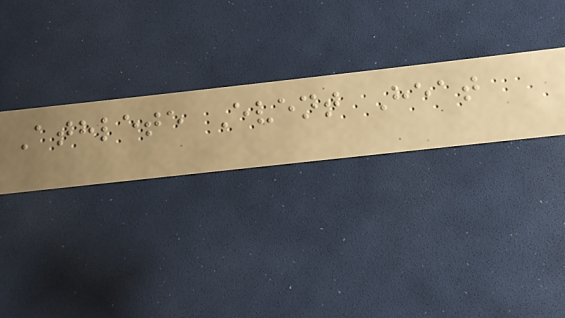Athlete Event Heat
